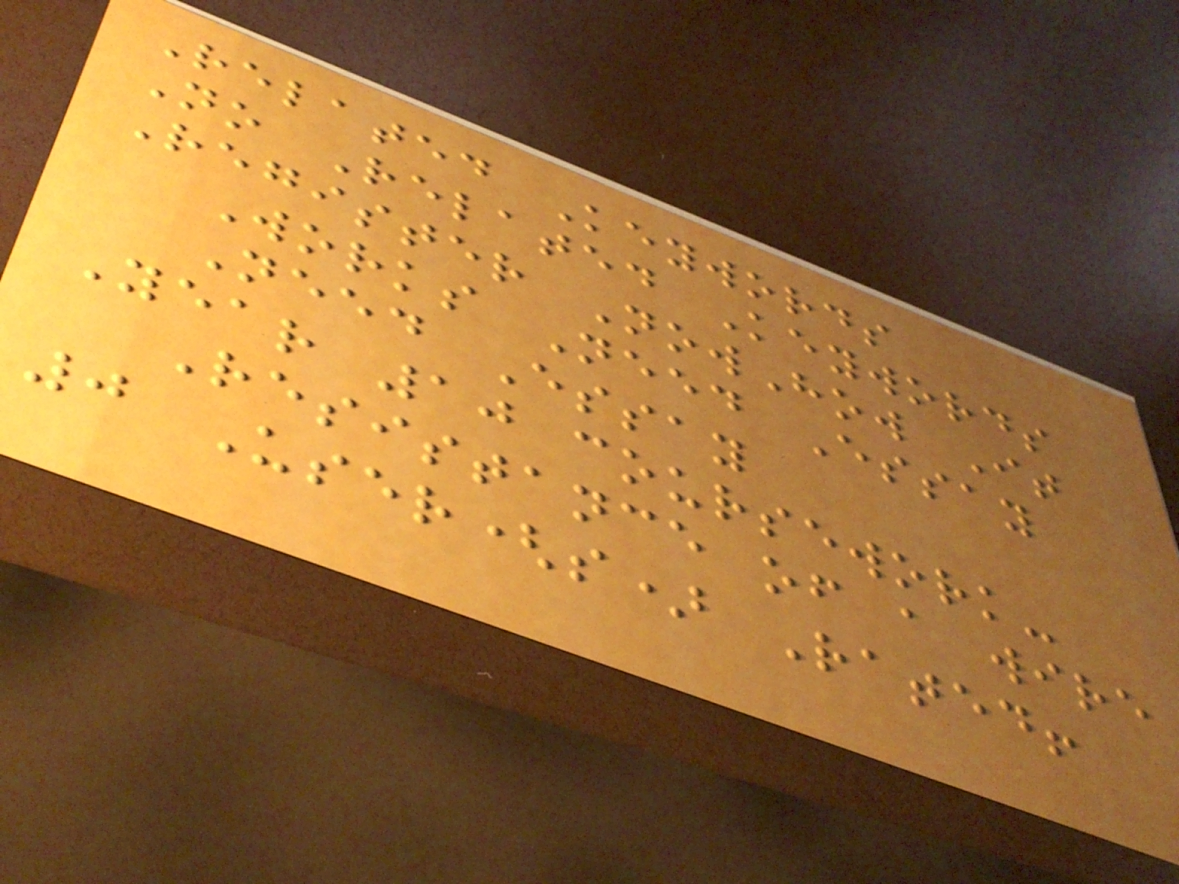Related Keywords
No Related Keywords
Register NowHow It
Works Need Essay
Need Essay
Year 10 coursework-
Resistance of a wire
0 User(s) Rated!
